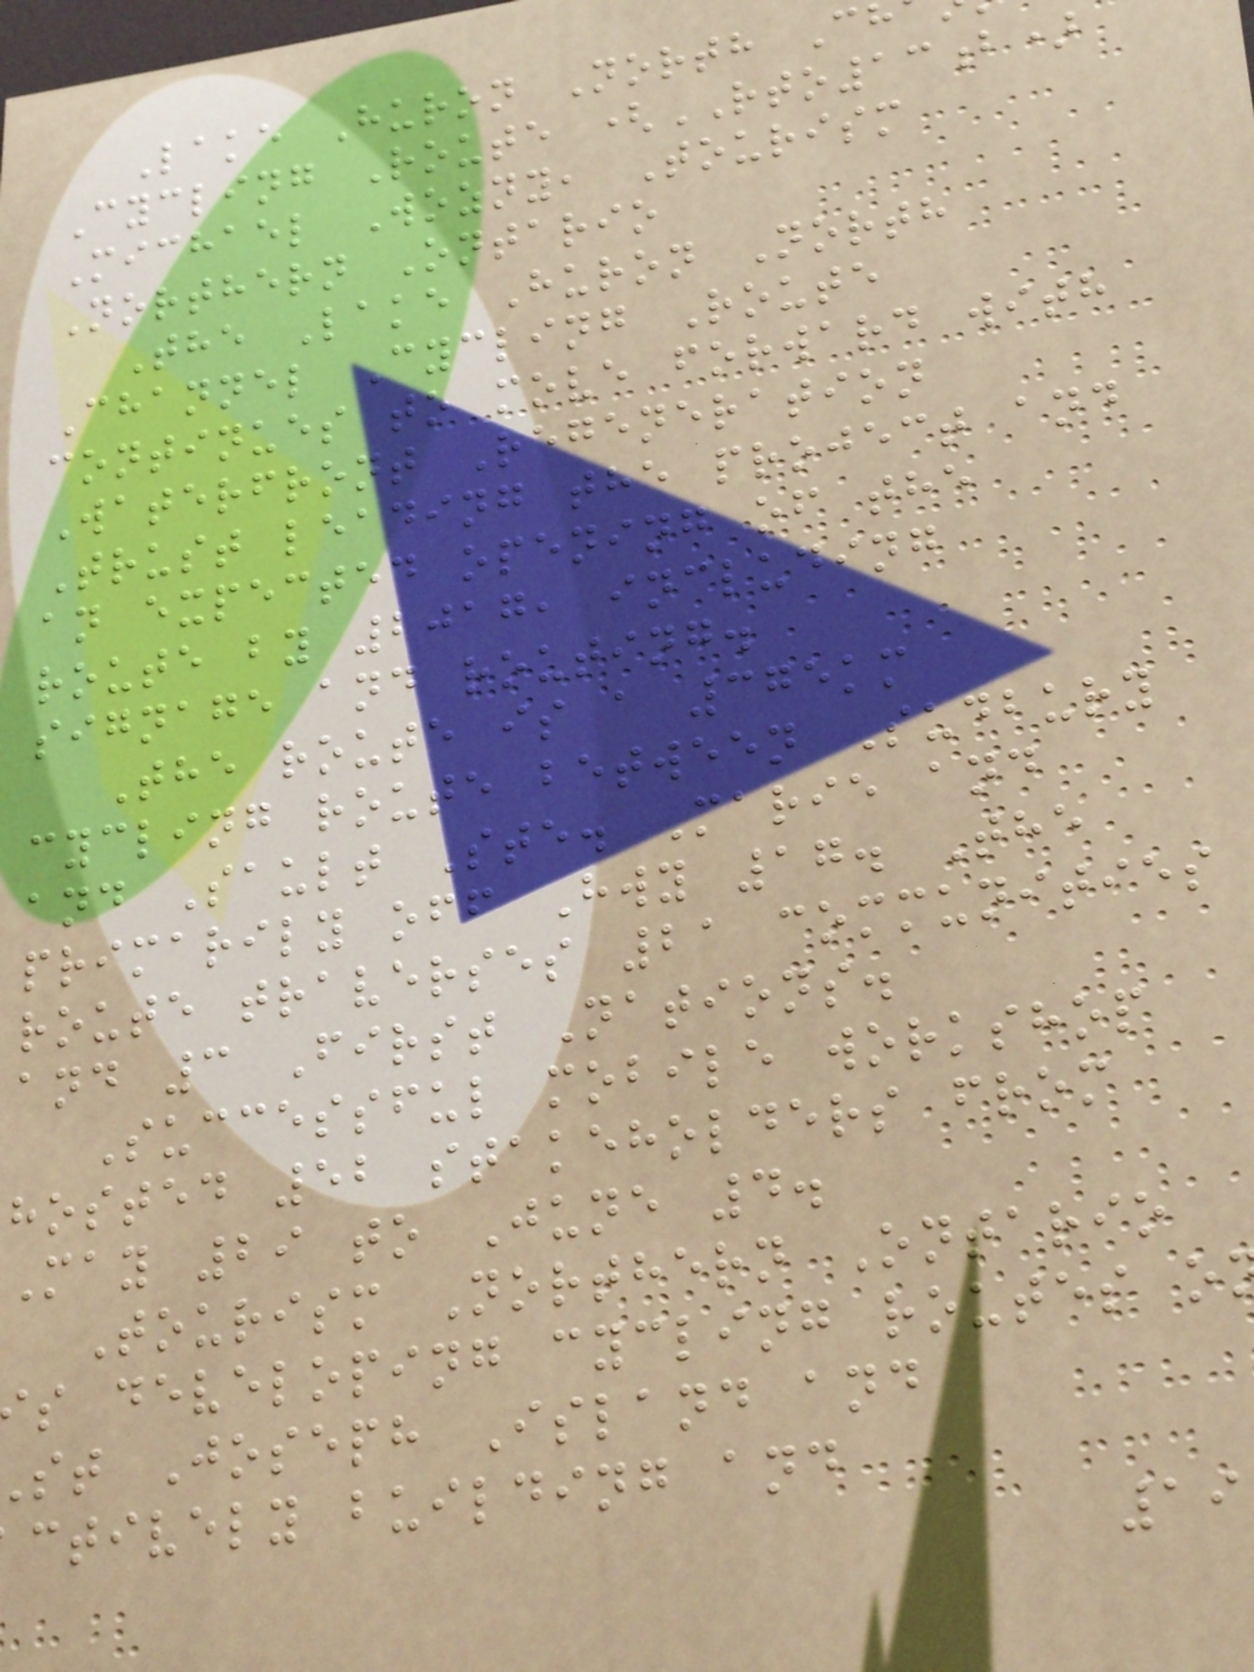Lake Huron North C
Cycling Route (RTO13b)
Michael Wozny, Tourism
Northern Ontario
The Lake Huron North
Channel Cycling Route
continues to move forward with
Waterfront Regeneration
Trust leading the project and
an expected opening of the
route by 2017, including
signage and routing.
The route is a 375km
cycling route between Sudbury
and Sault Ste. Marie and
primarily off Hwy 17. The
route traverses 21 communities
and 3 First Nations.
Successful mobile workshop
hosted 52 stakeholders from
May 29 to June 4.
Tourism Northern Ontario
s developing cycling routes o
st Joseph Island and
ctively building and
